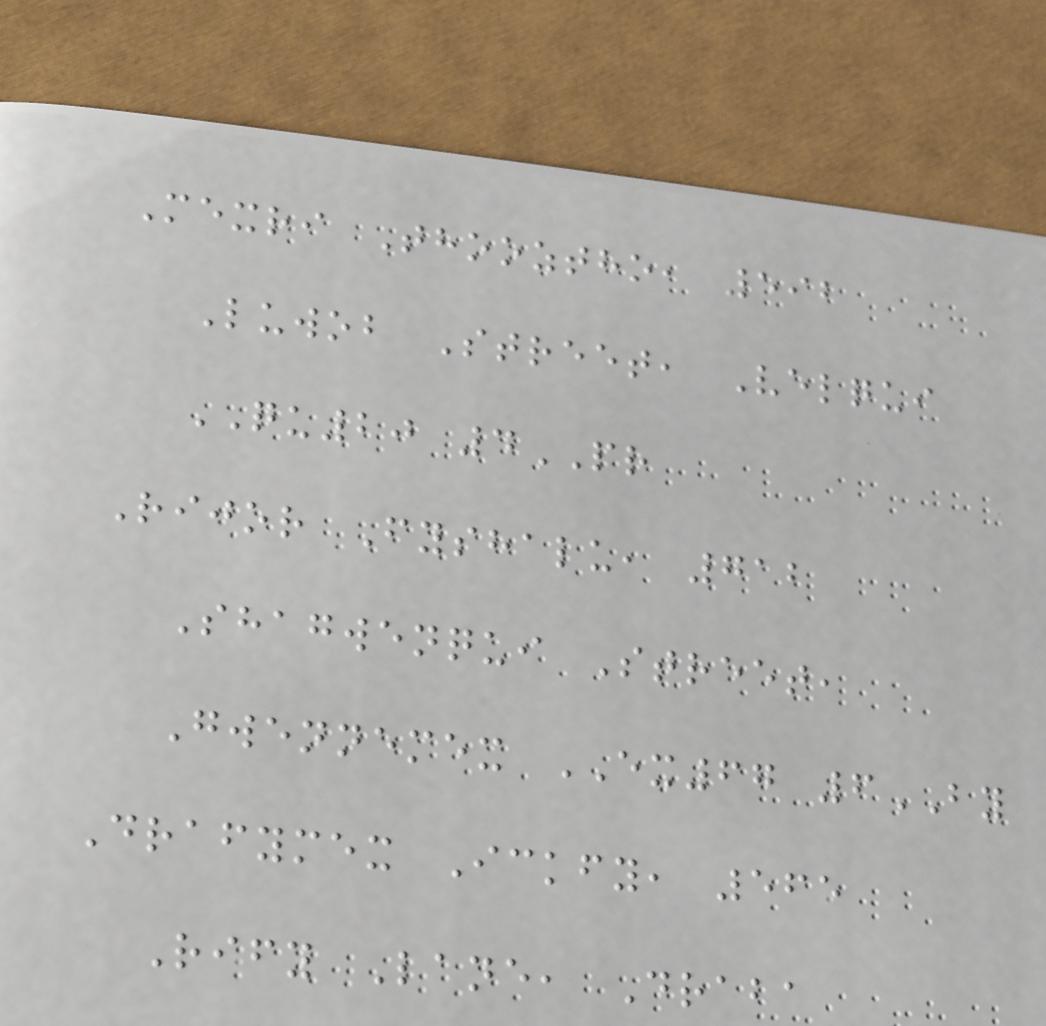Mexri Thooztho, 592
Luwob Street, Velqui
QU20 4PR
Rijor Fyshalu, 712
Shagwenqui Street,
Gwennemex EX67 6BY
Drafymex Ickfy, 565
Rify Lane, Draba
